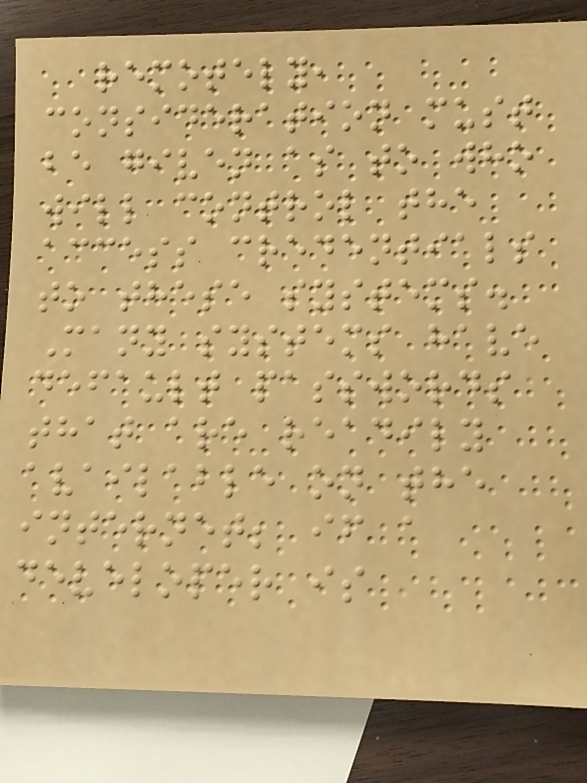remotely,
consideration must
be given as to who
will control the
access credentials
to these systems.
Many systems have
default passwords
that are readily
available on the
internet; if a
developer is
